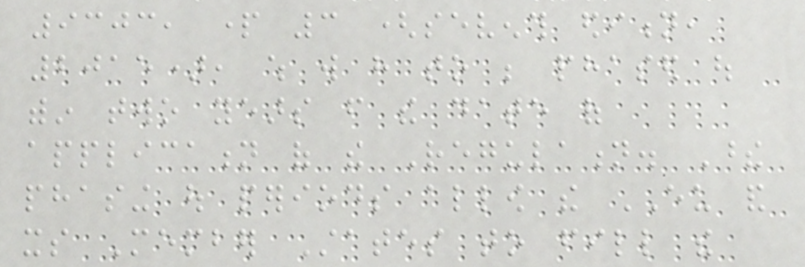9303, part 3 (seventh edition,
2015), which will have to be phased out
within two years from the date of
application of the Regulation. These
phasing out periods allow the EU and
its Member States to fill the
